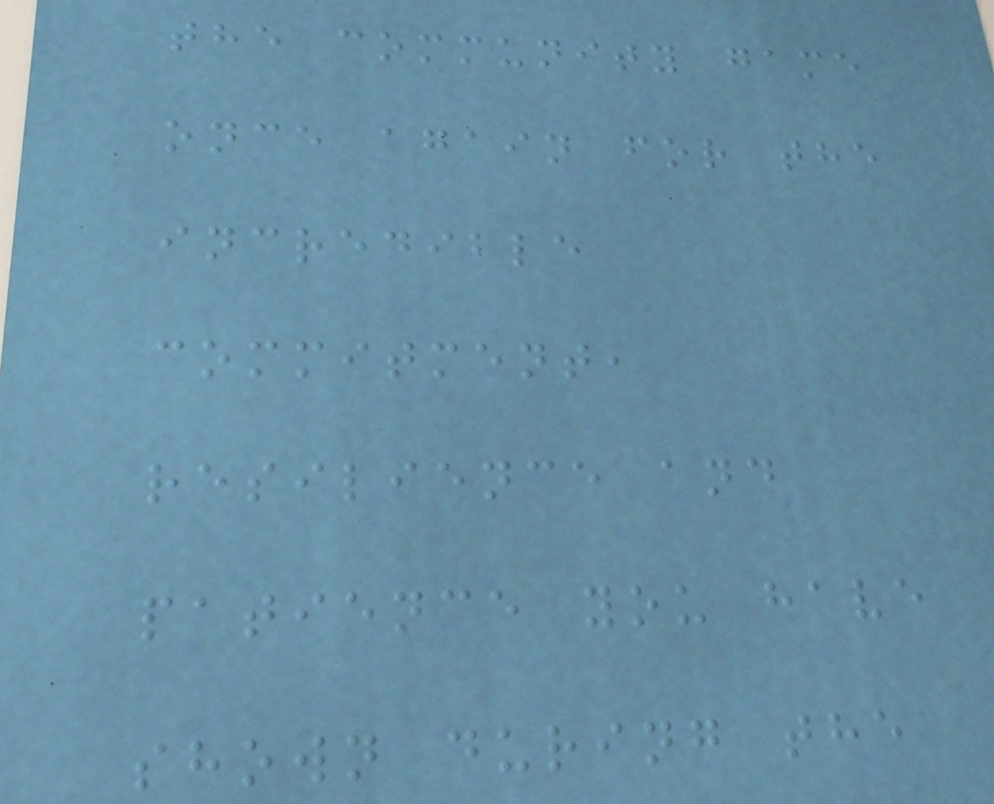the community game
once again for the
incredible
commitment,
resilience and
patience you have
shown during the
